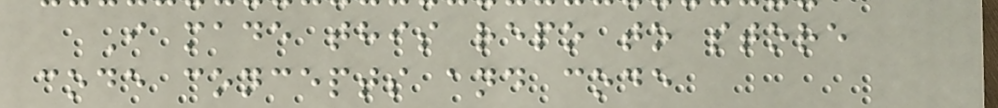I made this repo to store
code concepts and code
